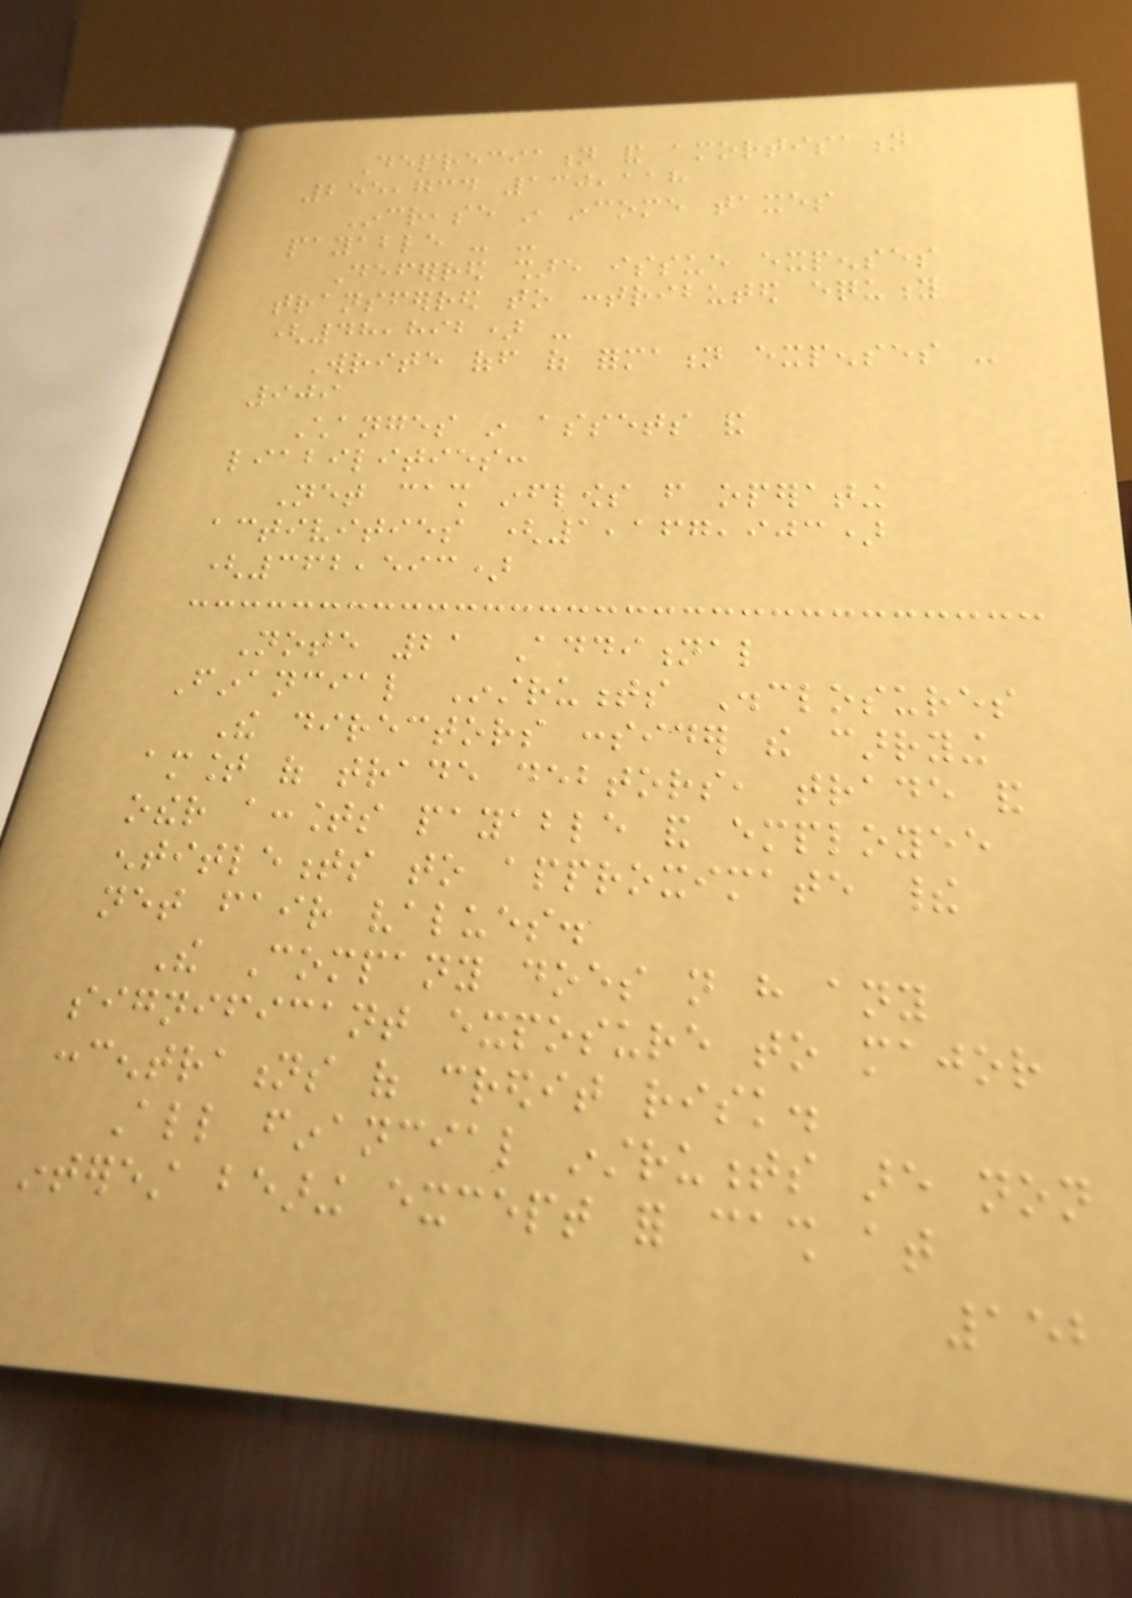Depreciation and amortisation
255,734 130,118
Increase in income taxes
payable - -
Deferred share issue expenses
transferred to contributed equity
(48,892) -
Write off of formation expenses -
909
Changes in assets and
liabilities:
Net cash inflows from operating
activities (1,167,903)
(362,593)
Note 21 Additional
Financial Instruments Disclosures
The directors consider the carrying
amount of trade debtors, trade and
other accounts payable and employee
entitlements to approximate their
net fair values.
The Company does not have any
significant exposure to major
concentrations of credit risk.
All financial instruments are non
interest bearing except for cash at
152
